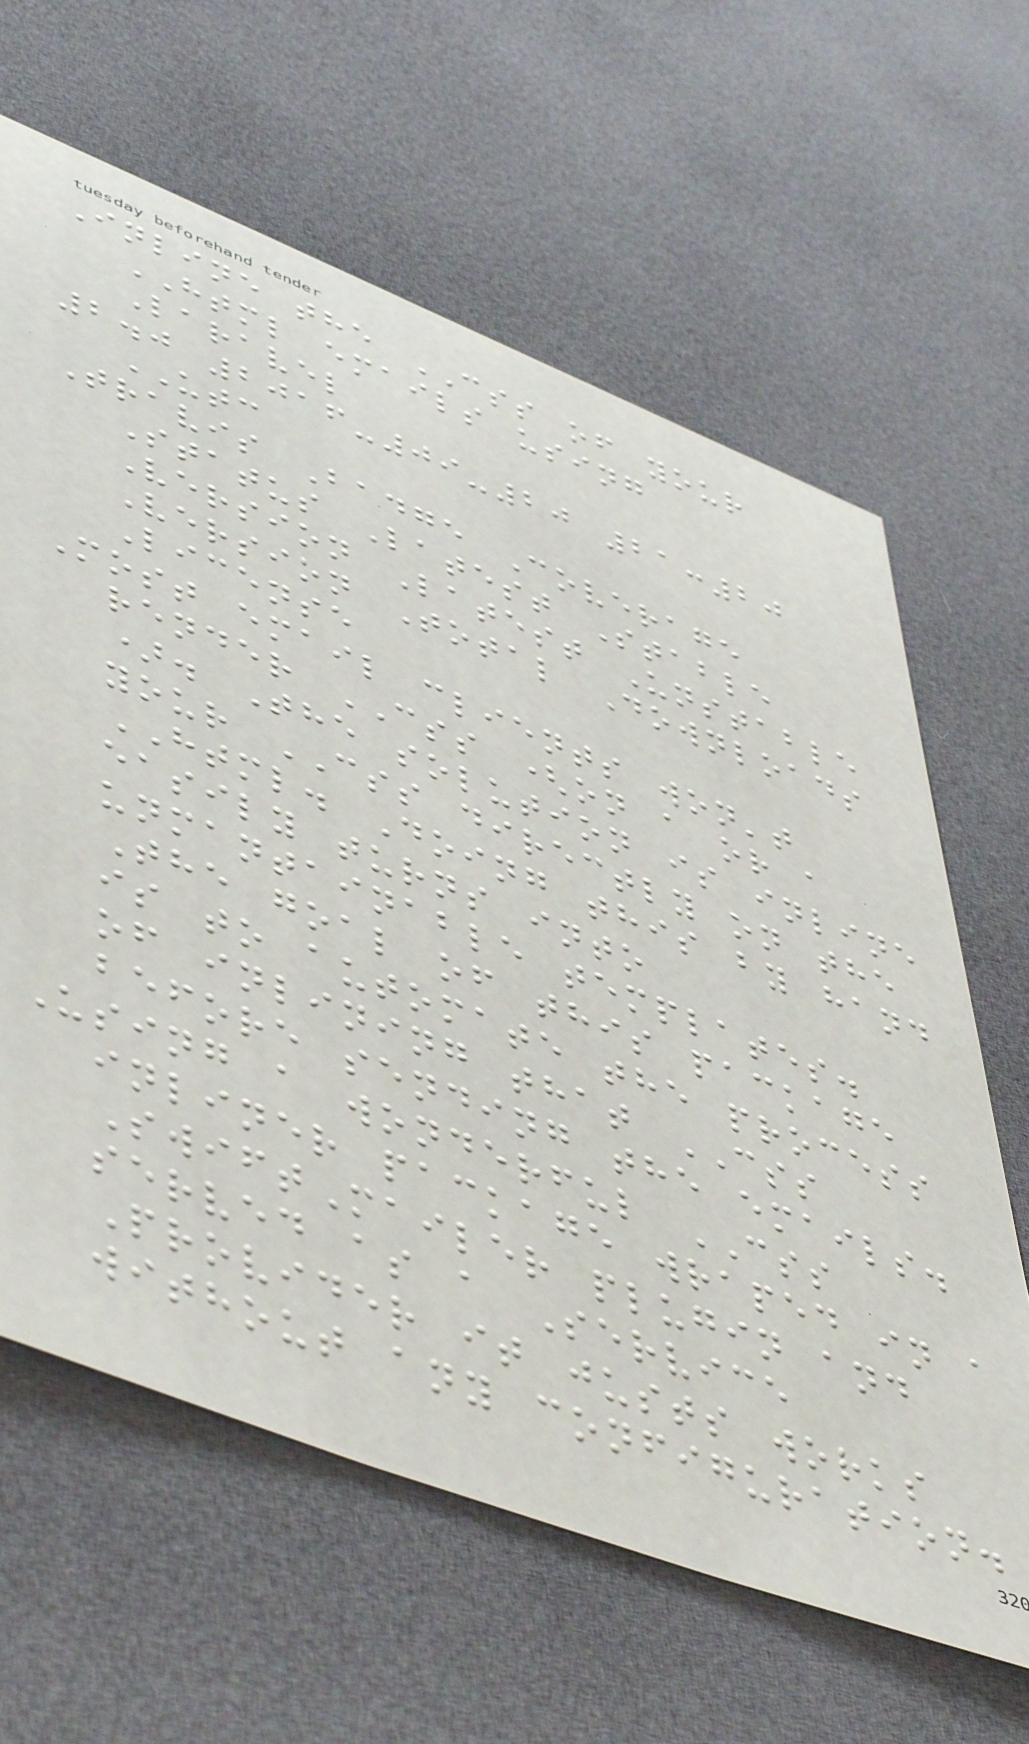Inline the CSS of your
HTML emails using
Laravel
2.0 2016-09-20 21:20
UTC
Travis Badge Coverage
Status Latest Stable
Version Latest Unstable
Version Total Downloads
License
Most email clients won't
render CSS (on a or a
). The solution is inline
your CSS directly on the
HTML. Doing this by hand
easily turns into
unmantainable templates.
The goal of this package
is to automate the process
of inlining that CSS
before sending the emails.
Using a wonderful CSS
inliner package wraped in a
SwiftMailer plugin and
served as a Service
Provider it justs works
without any configuration.
